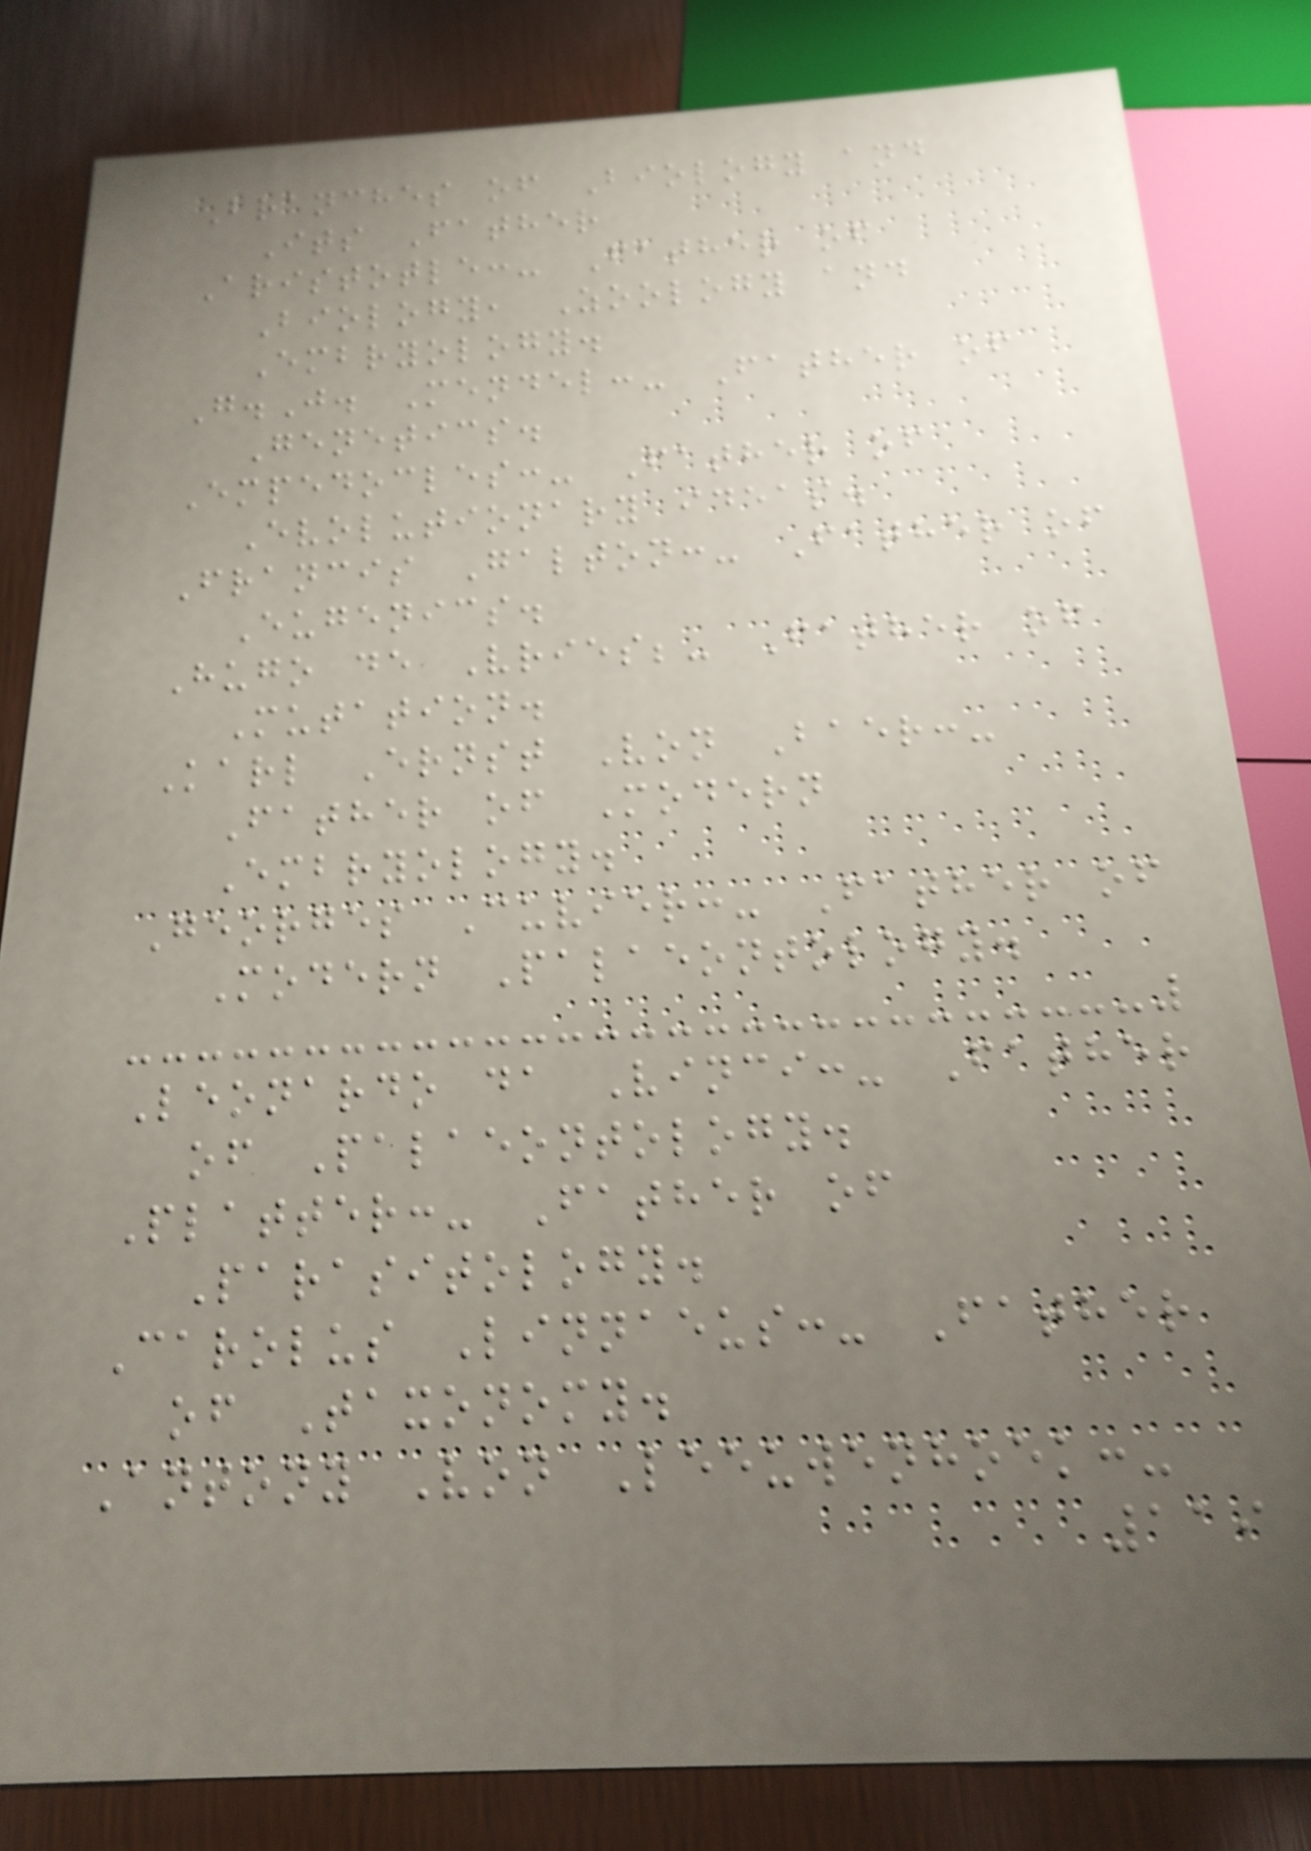Branches of Biology and
Its Father
Aristotle:- Father of
Biology, Zoology and
Embryology.
G.J. Mendel:- Father of
Genetics.
Empedocles:- Father of
Evolutionary ideas.
Francis Galton:- Father of
Eugenics.
Hugo de Vries;- Father of
Mutation.
Karl Ernst Von Baer:-
Father of Modern
Embryology.
Georges Cuvier:- Father of
Modern Palaeontology.
Leonardo da Vinci:- Father
of Palaeontology.
Platter:- Father of
Parasitology.
Carolus Linnaeus:- Father
of Taxonomy.
Antony Von Leeuwenhoek:-
119
